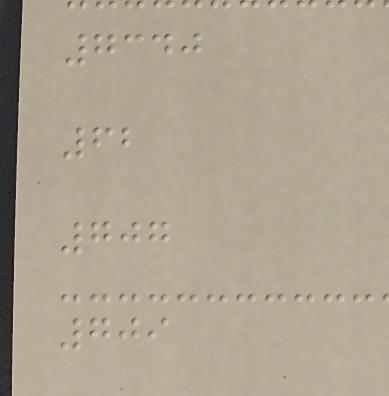7340
62
707
709
